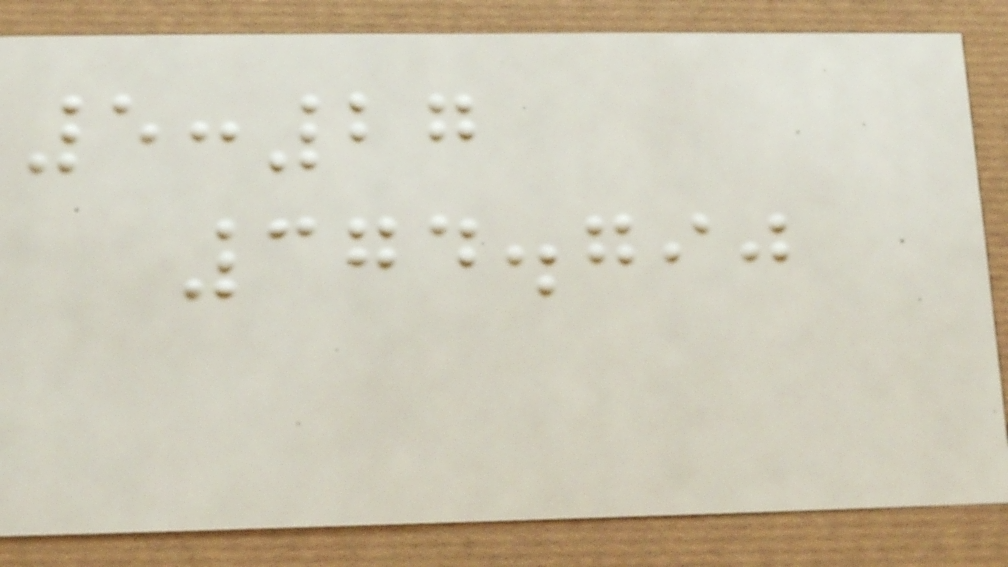5:27
374.790
